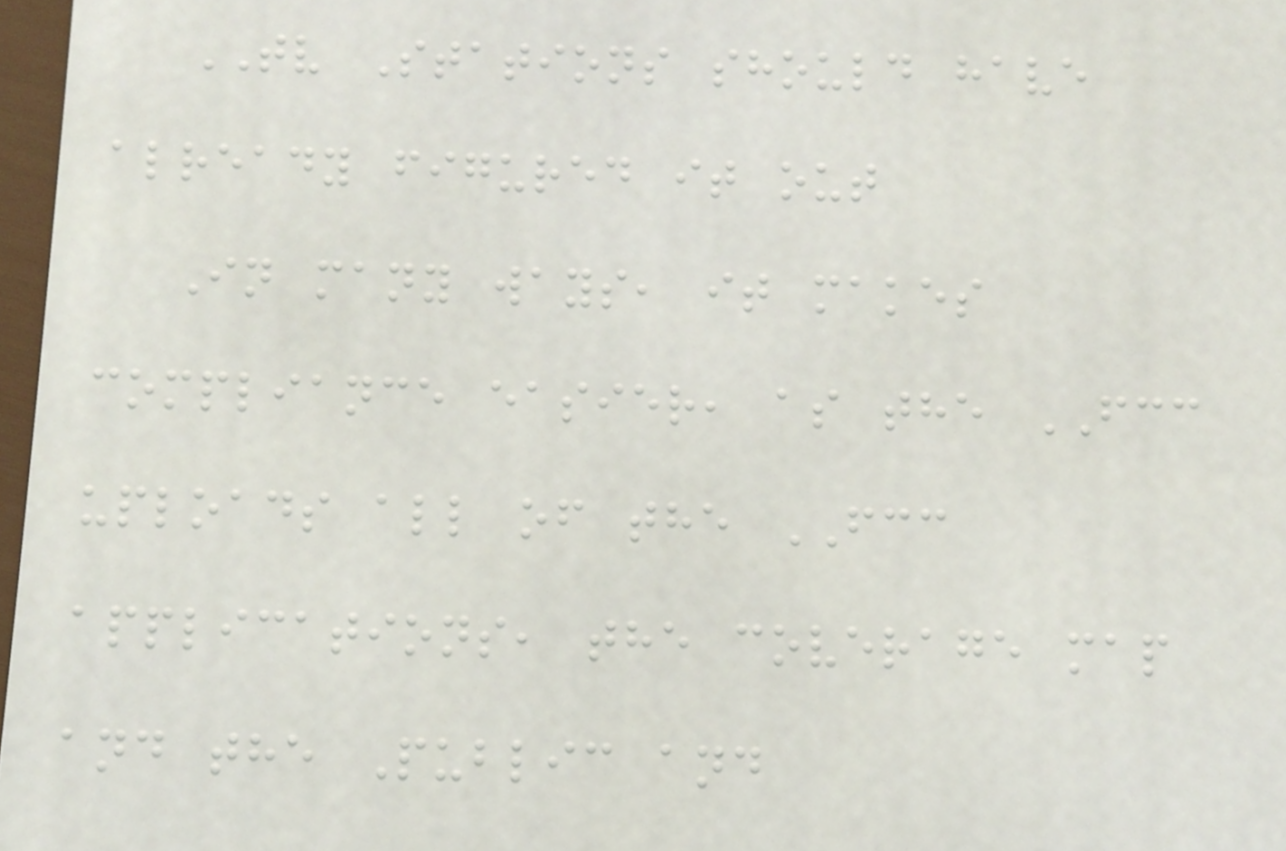TV Stations should have
already figured it out
In many ways, it makes
compliance easier, as the FCC
uploads all of the FCC
applications, the coverage map
and the Public and
